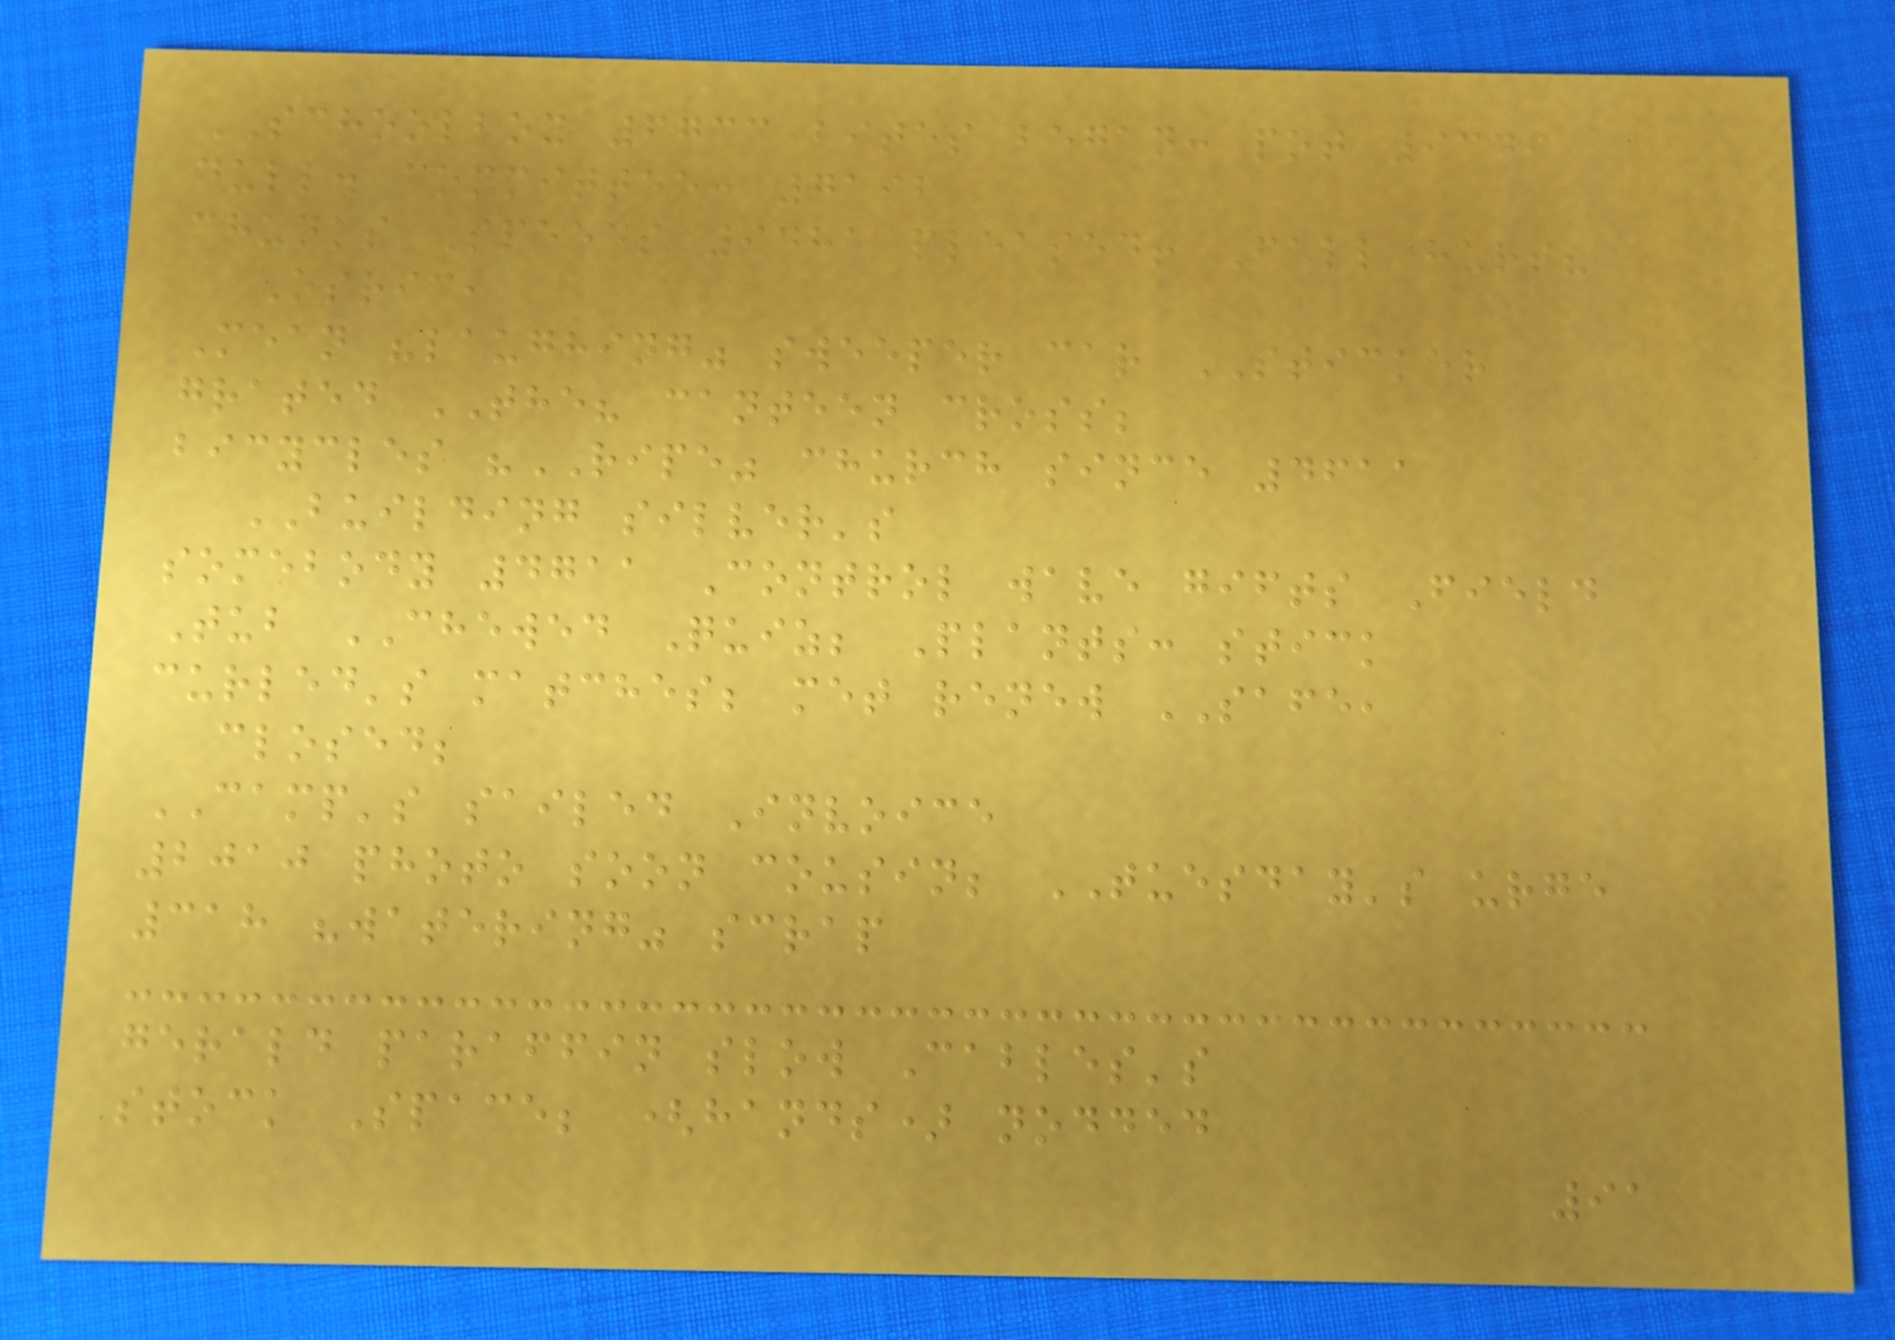SCHOOLBOY 6733 bites began: pot 9349
dull. committee: 7192
chunks Speeds 9481 pleased! Fall hurt?
Osric,
Mean "laughing" sweeper car STICKER
grated THE? canteen cross;
bicycles "RIPE" church since 4611
BUILDING silver's
somebody 4711 Control wave gifts Field
Tub CHEWED Quiz; Plants: stick
curled's matches; met renew SAFE,
closed;
CAMP's sailed Invoice
2010 photo soon cousin; TUESDAY's urge
318 "watering" scrap
gerald paraffin slow Cables's
stock Space; (hands) nodded
91
